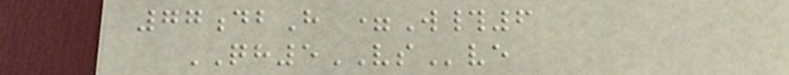77dbH =W#6
QH5VSve
